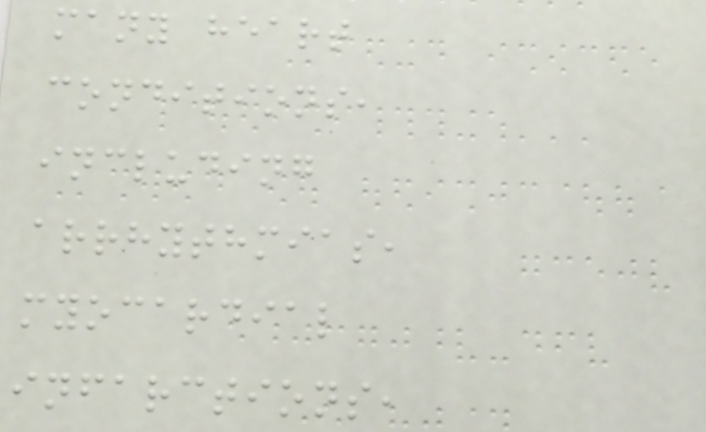many heart
conditions,
including
arrhythmias,
myocardial
infarctions,
